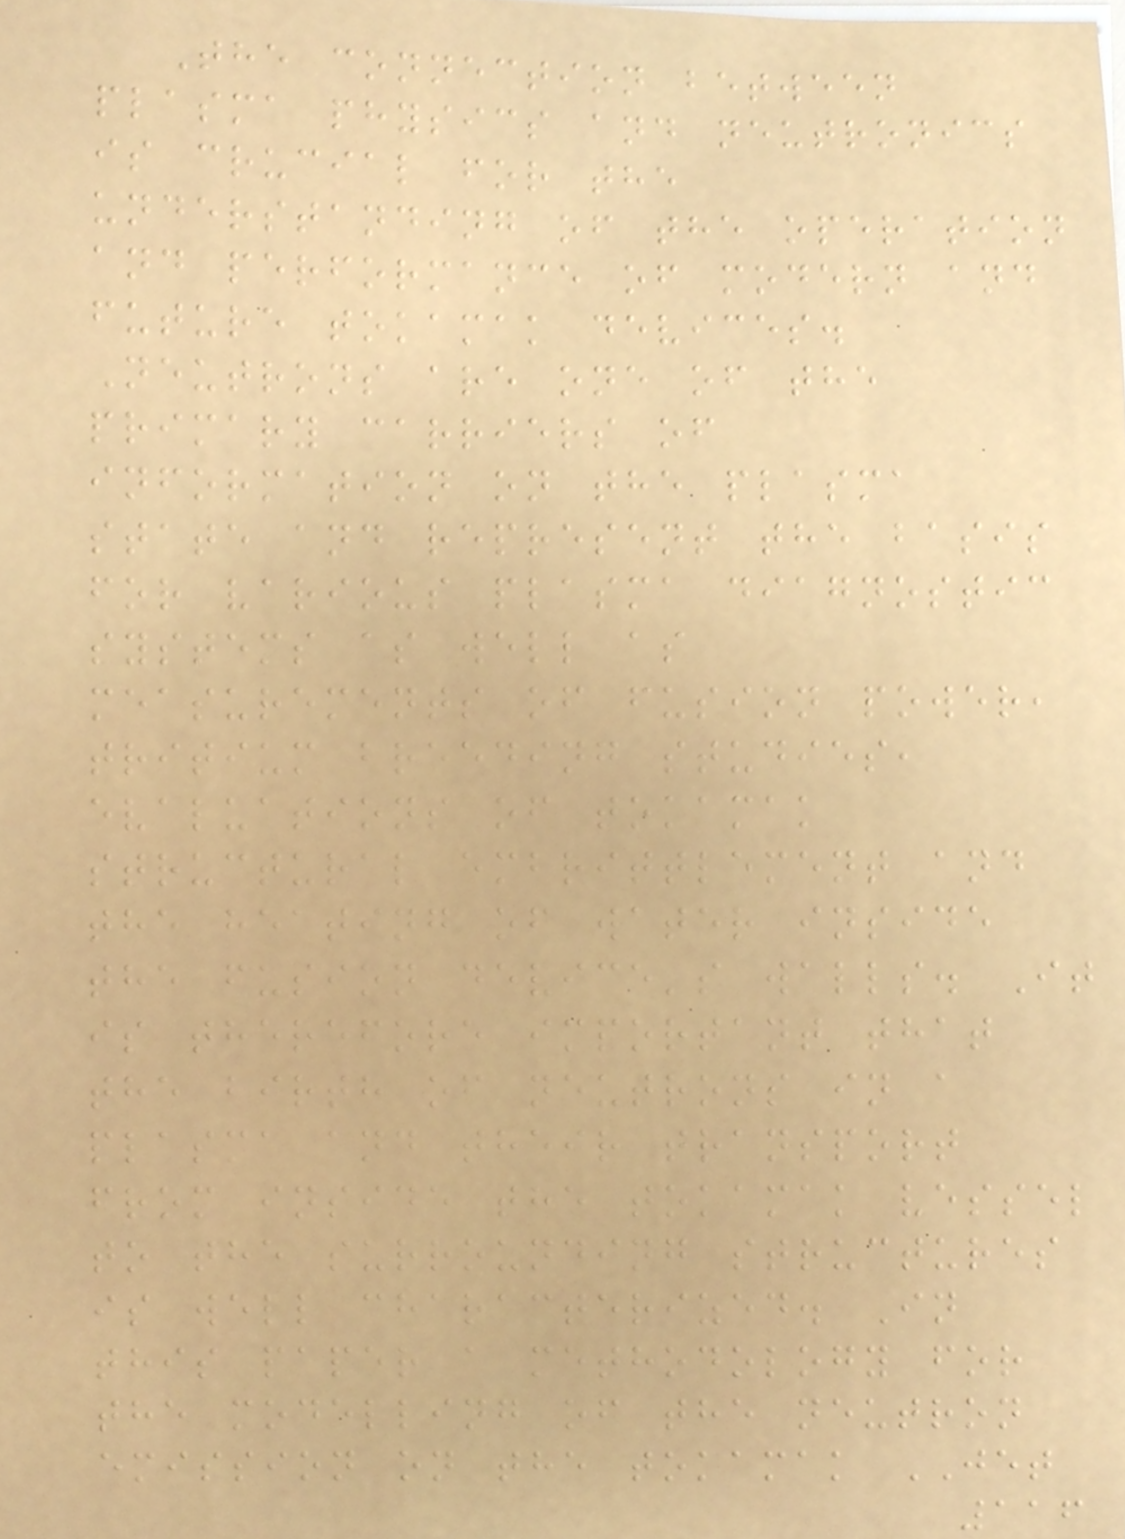The connection between
plasma physics and neutronics
is crucial for the
understanding of the operation
and performance of modern and
future tokamak devices.
Neutrons are one of the
primary carriers of
information on the plasma
state and represent the basis
for various plasma diagnostic
systems as well as
measurements of fusion power,
tritium breeding studies,
evaluations of tokamak
structural embrittlement and
the heating of water inside
the fusion device's walls. It
is therefore important that
the birth of neutrons in a
plasma and their transport
from inside the tokamak vessel
to the surrounding structures
is well characterized. In
this paper a methodology for
the modelling of the neutron
emission on the tokamak JET
116
